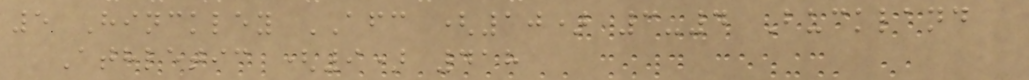5 Hinckley AFC (10) 3-4 Buckland
Athletic (9) 418
